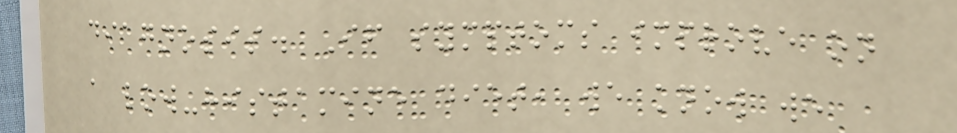diagnosis. If symptoms improve on
a low-histamine diet, we know we
